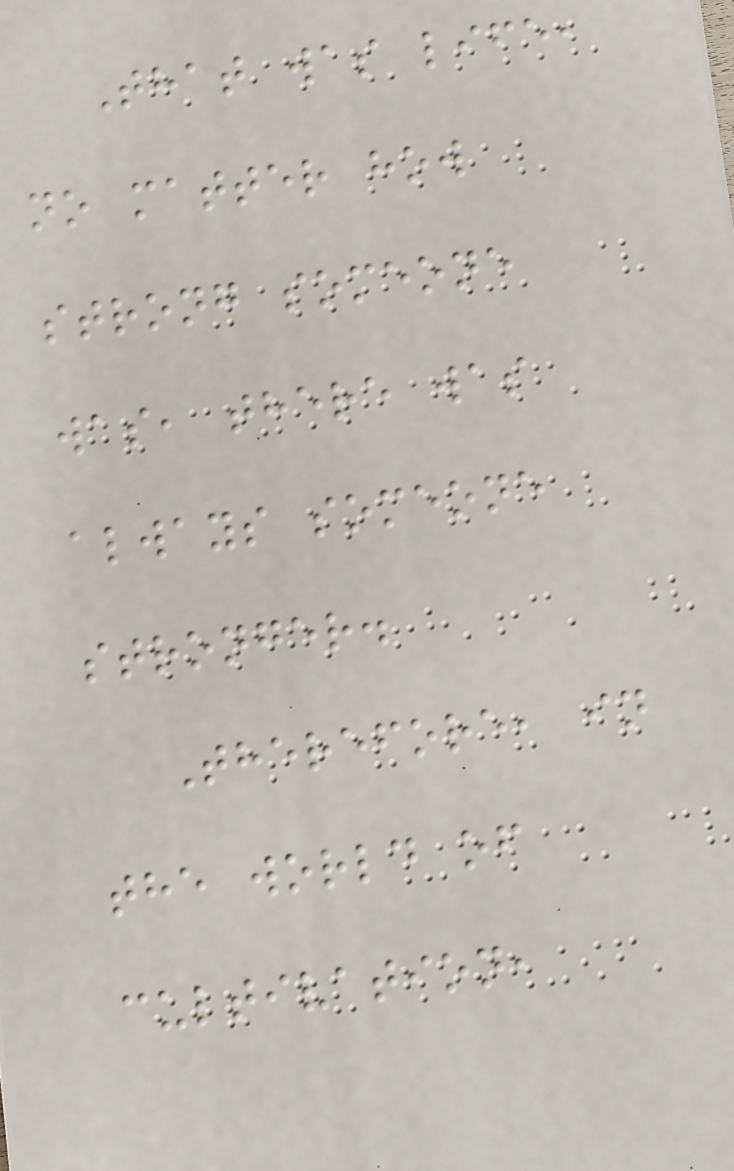That was life,
no matter how
strong someone
was, there was
always someone
stronger.
Therefore, in
the world of
cultivation,
